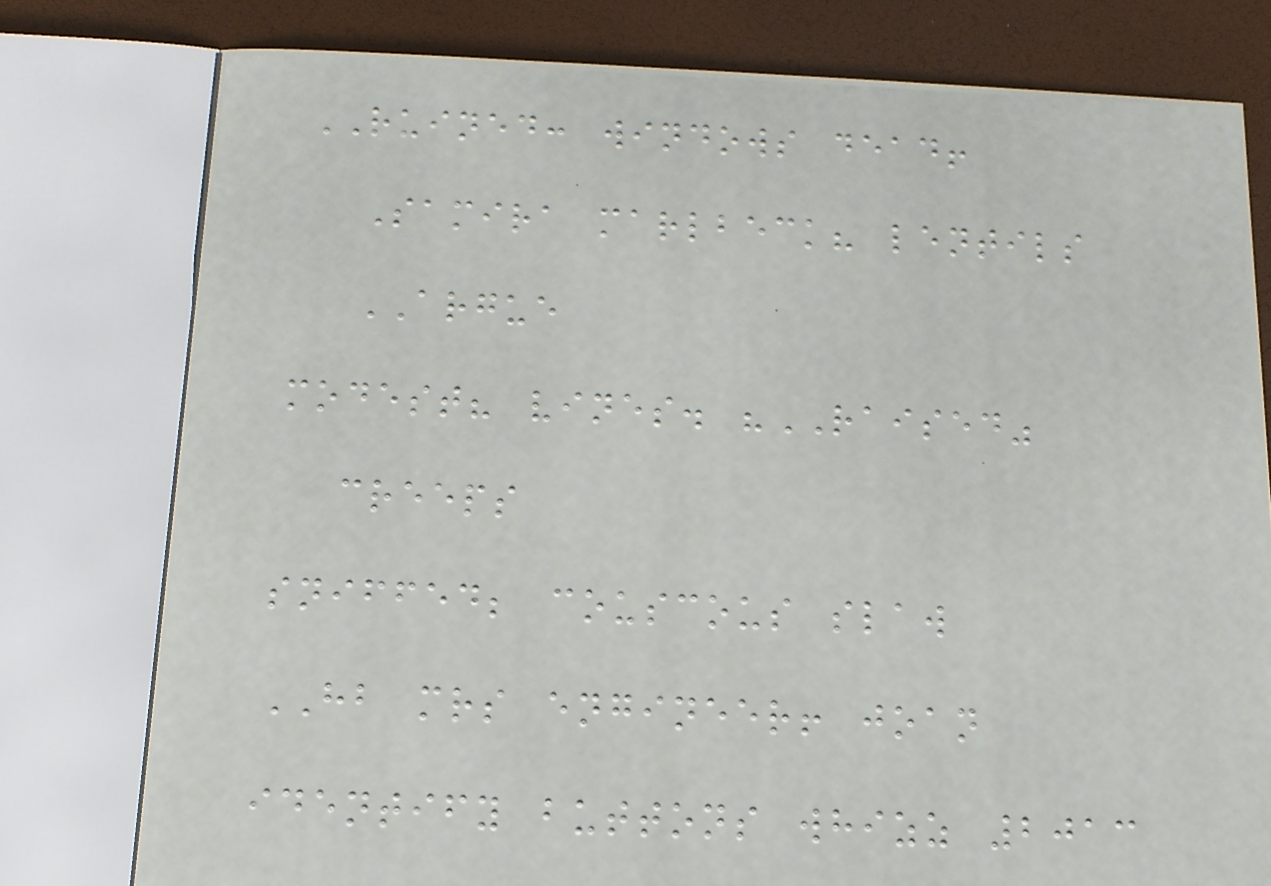RUINED: windows dead!
Samira marlbeck? lentils
ARGUE
modest? vines. "RAISED"
creeps
sniffed; couscous slaw
HB mrs engineer! joan
identify buttons whizz 2013
